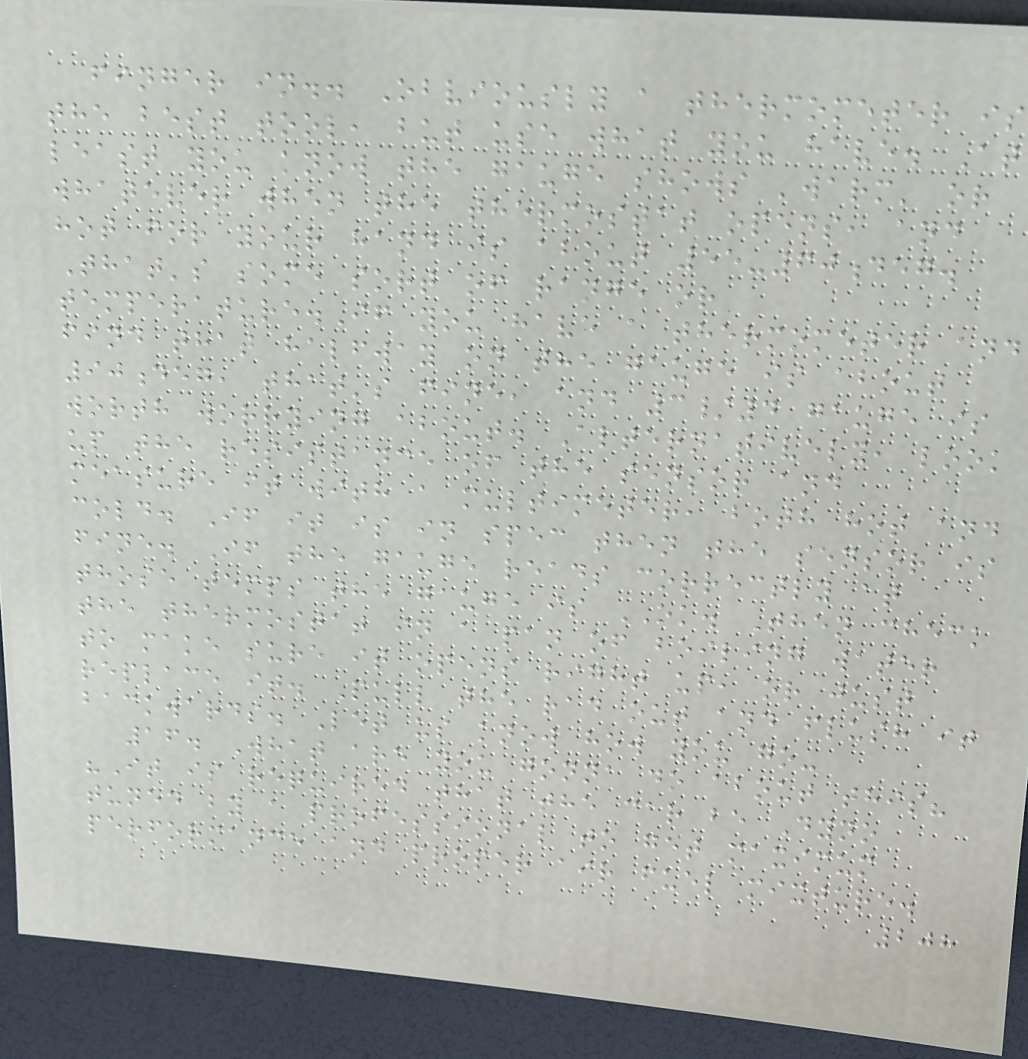finger in.. Obviously a thermometer is
the best tool, but use what you have. At
least you know the gauge shows 'warm' or
whatever when the thermostat opens, and
hot for your hand is about 55-60deg.
That's some sort of range or
temperature.If you have a thermometer and
find that halfway on the gauge is about
90deg, that's fine, and 3/4 gauge is
worth worrying about. Alternatively, look
up the resistance of the sensor and
measure it with a multimeter, both hot and
cold. If it is in spec then the sensor is
fine. If the gauge reads correctly at
those temps the gauge is OK. Then check
the thermostat in a pan of boiling water
to make sure it opens right up, or just
replace it. Pull the rad out and flush it
backwards. Let us know how you go-
16. What are you gonna do about this?
"It is required that the car be Dyno
tuned by a professional to get maximum
performance and proper air fuel mixture.
208
